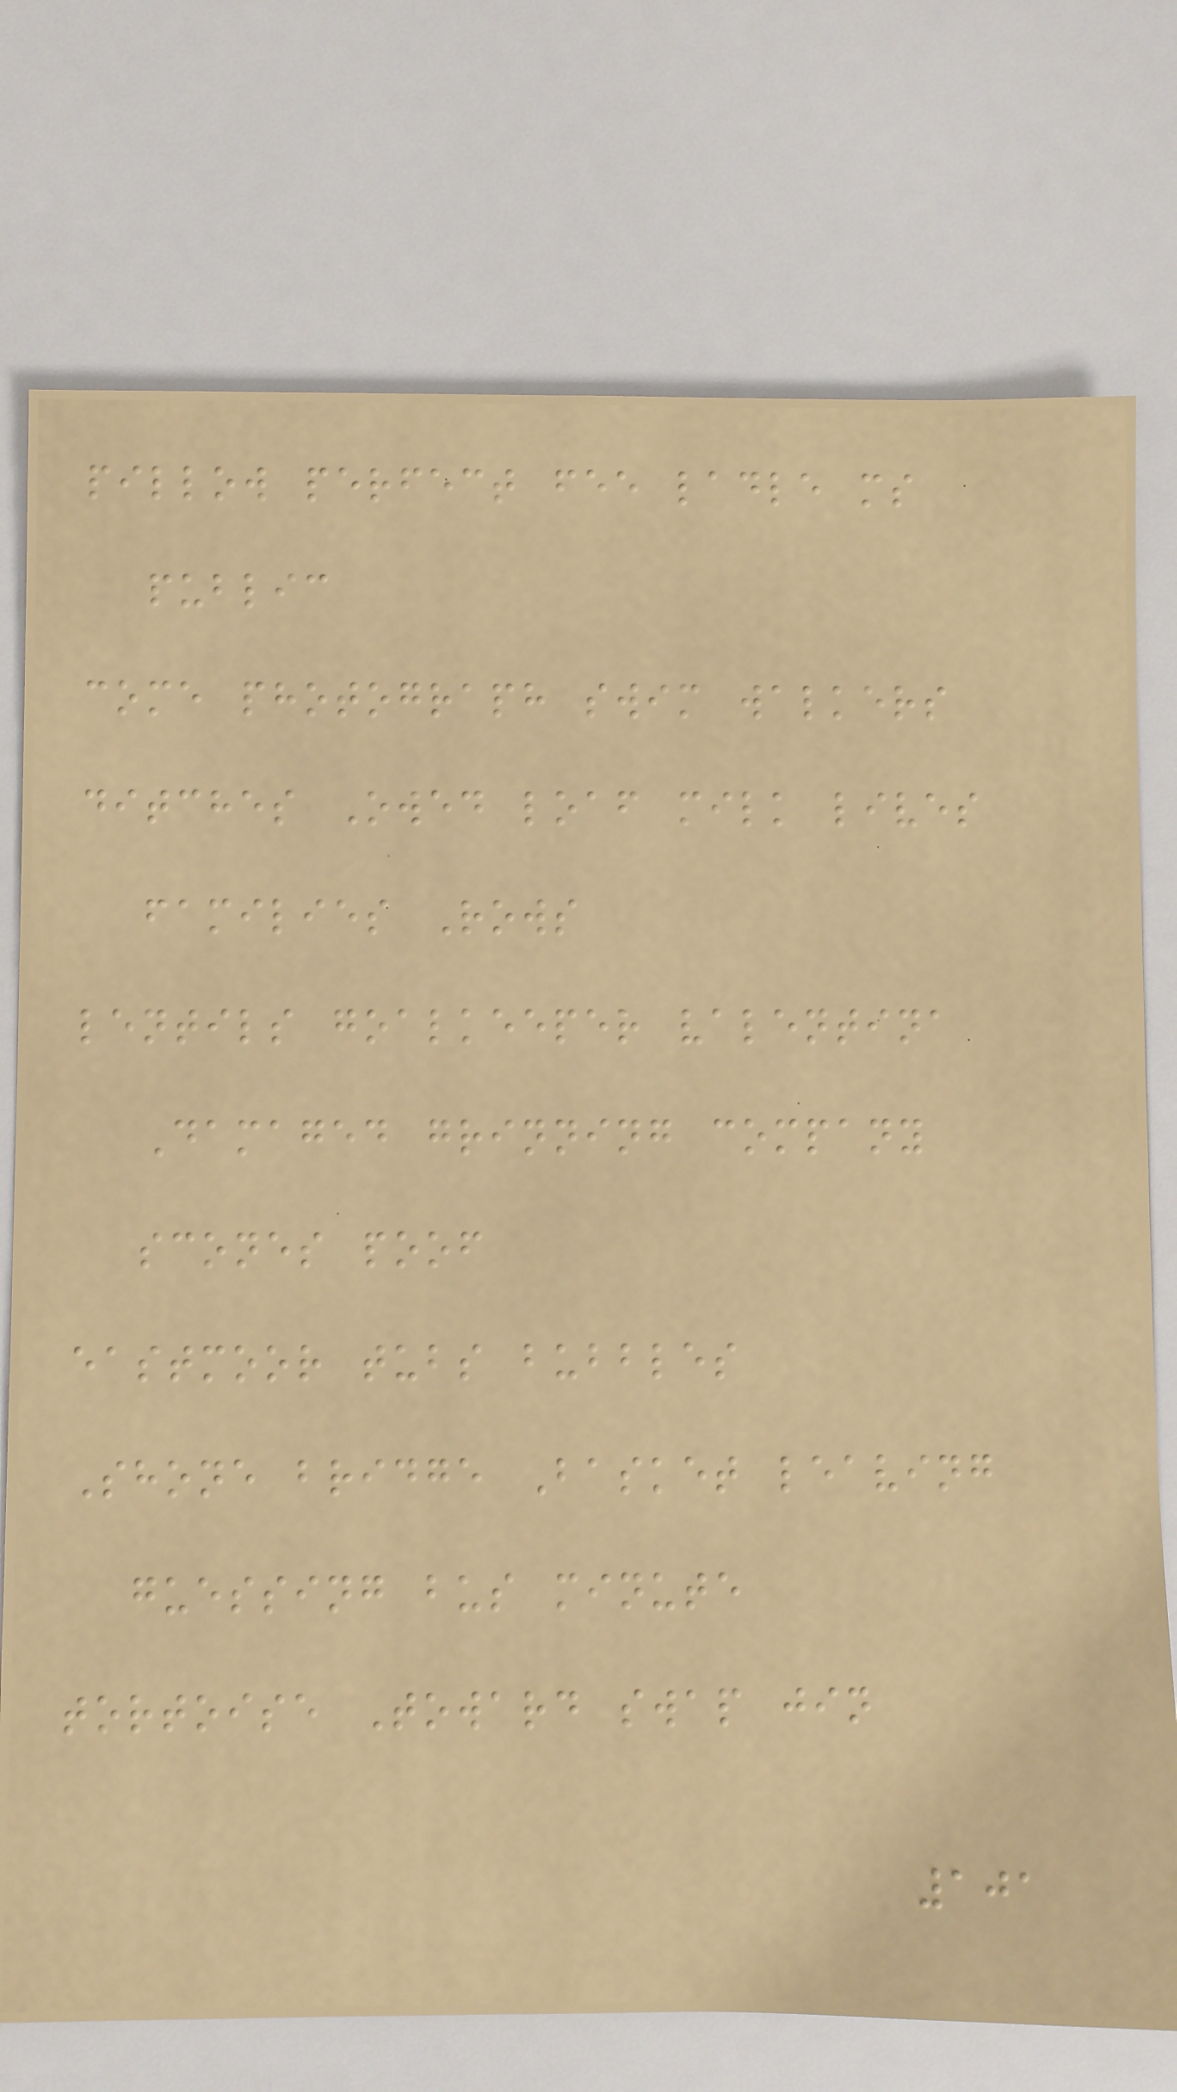pillow perfect fee ladle ms
public
come photograph swim walkers
ditches Owed loaf milk lives
families Rows
lentils goalkeeper valentina
Damaged grinning company
scones poof
eastmoor tubs bubbles
Shone bridge Basket leaving
guessing bus minute
tortoise Toward swap jin
101
